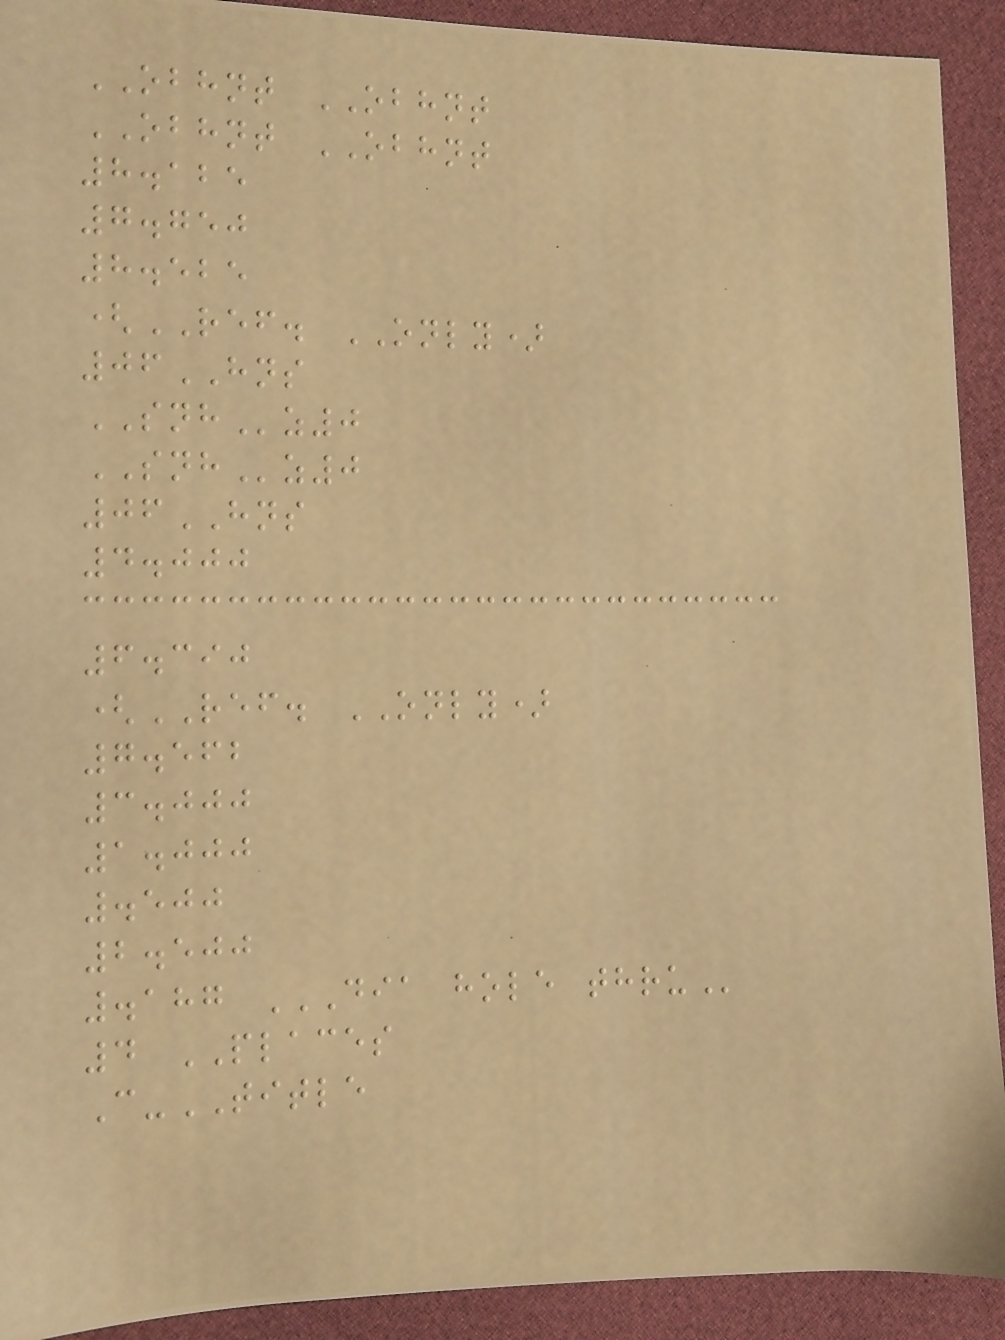OBHNT OBHNT
OBHNT OBHNT
8.125
7.750
8.525
(REF. ONLY)
06HNS
SNHz0
SNHz0
06HNS
4.000
6.390
(REF. ONLY)
7.562
3.000
1.000
.500
2.500
.187 DIA HOLE THRU
4 PLACES
C-TITLE
